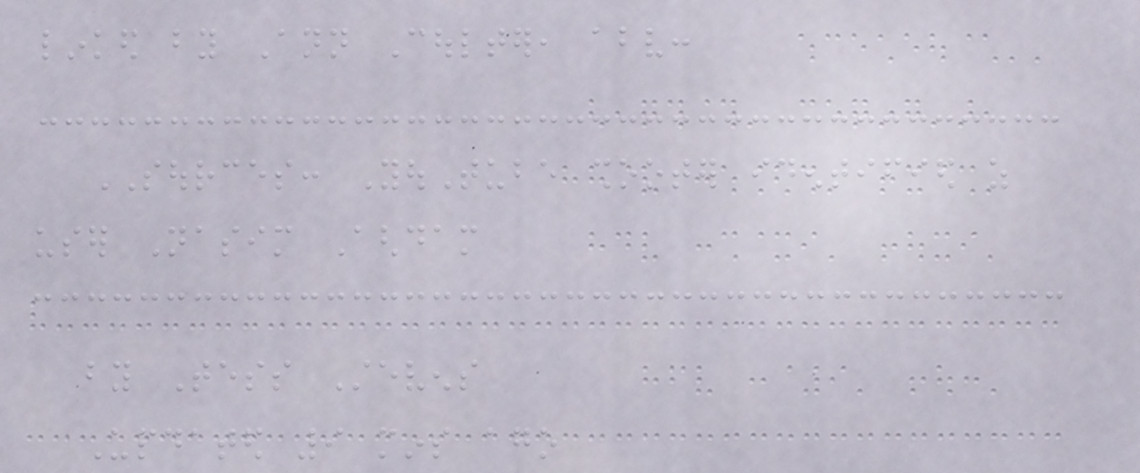linked by Ann Coulter, above:
SOURCES: YouTube shooter identified as
user Nasim Aghdam
by Tess Stevens
Updated 9 mins ago
